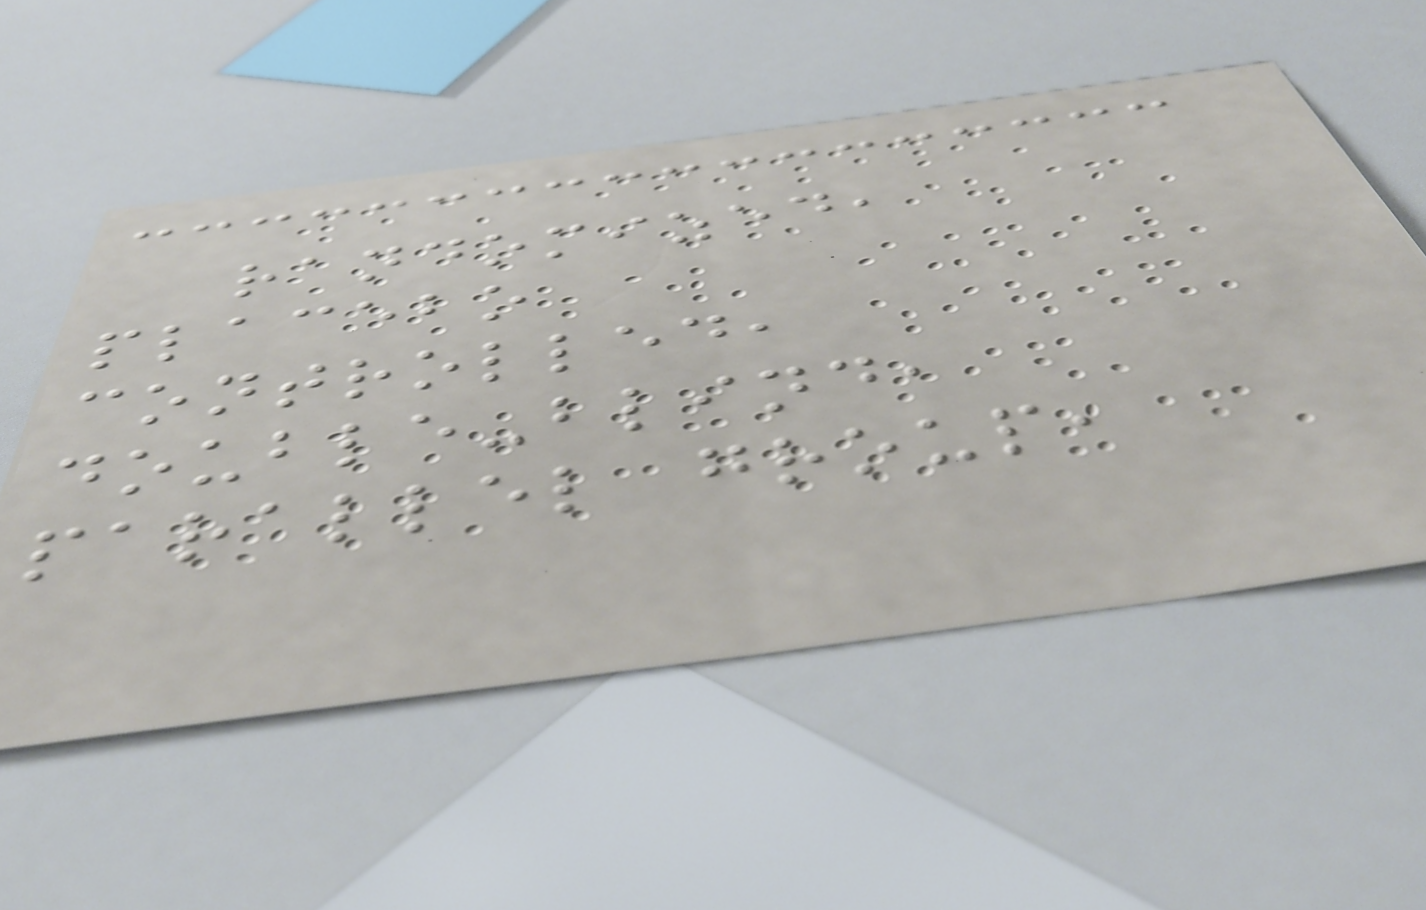randomized,
placebo
controlled,
double-blind,
parallel group,
